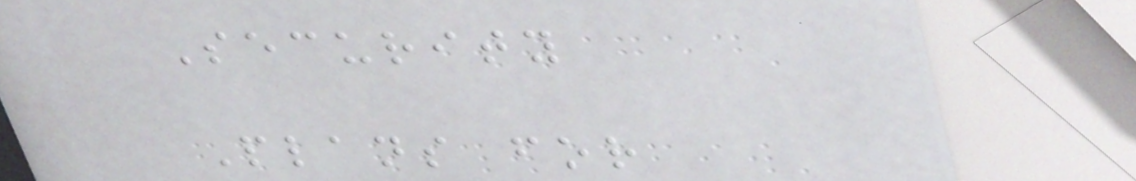Security
Plans for
